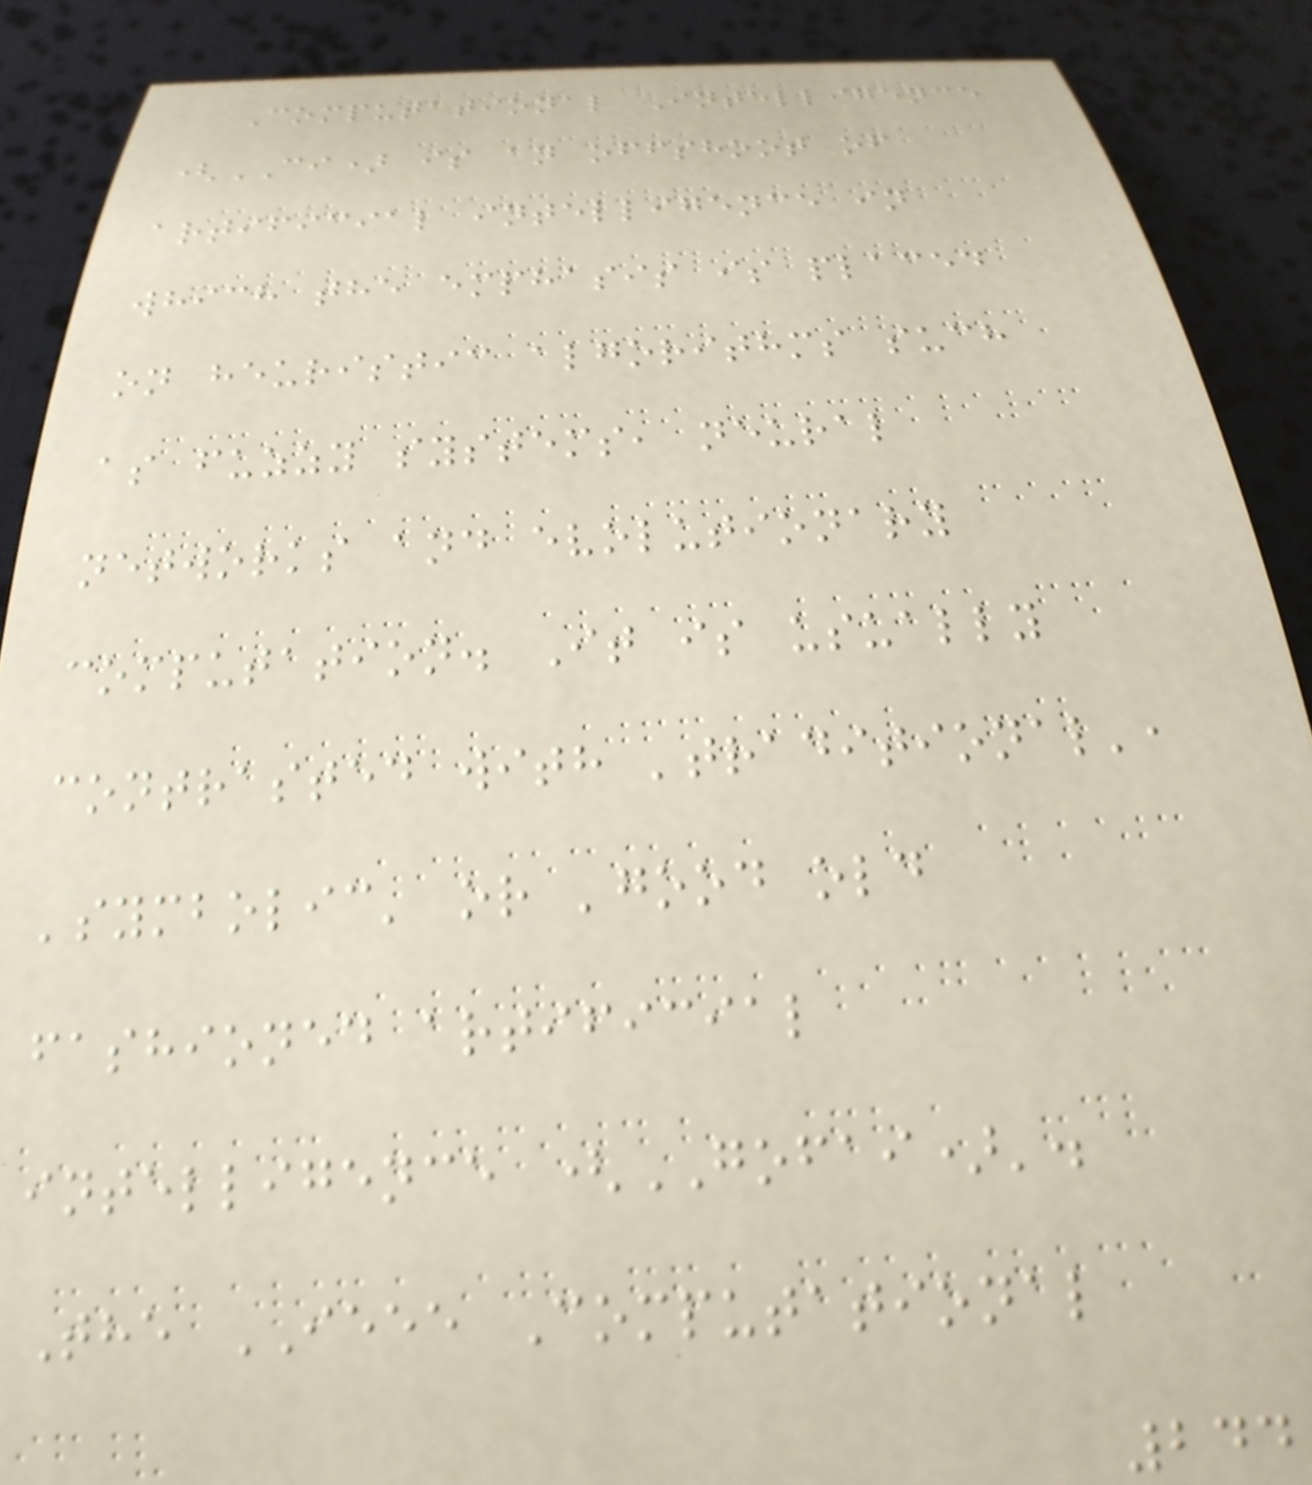Computational Intelligence
(CI) is an offshoot of
artificial intelligence in
which the emphasis is placed
on heuristic algorithms such
as fuzzy systems, neural
networks and evolutionary
computation. It is usually
contrasted with 'traditional',
'symbolic' or 'good old
fashioned artificial
intelligence (GOFAI)'.
The IEEE Computational
244
